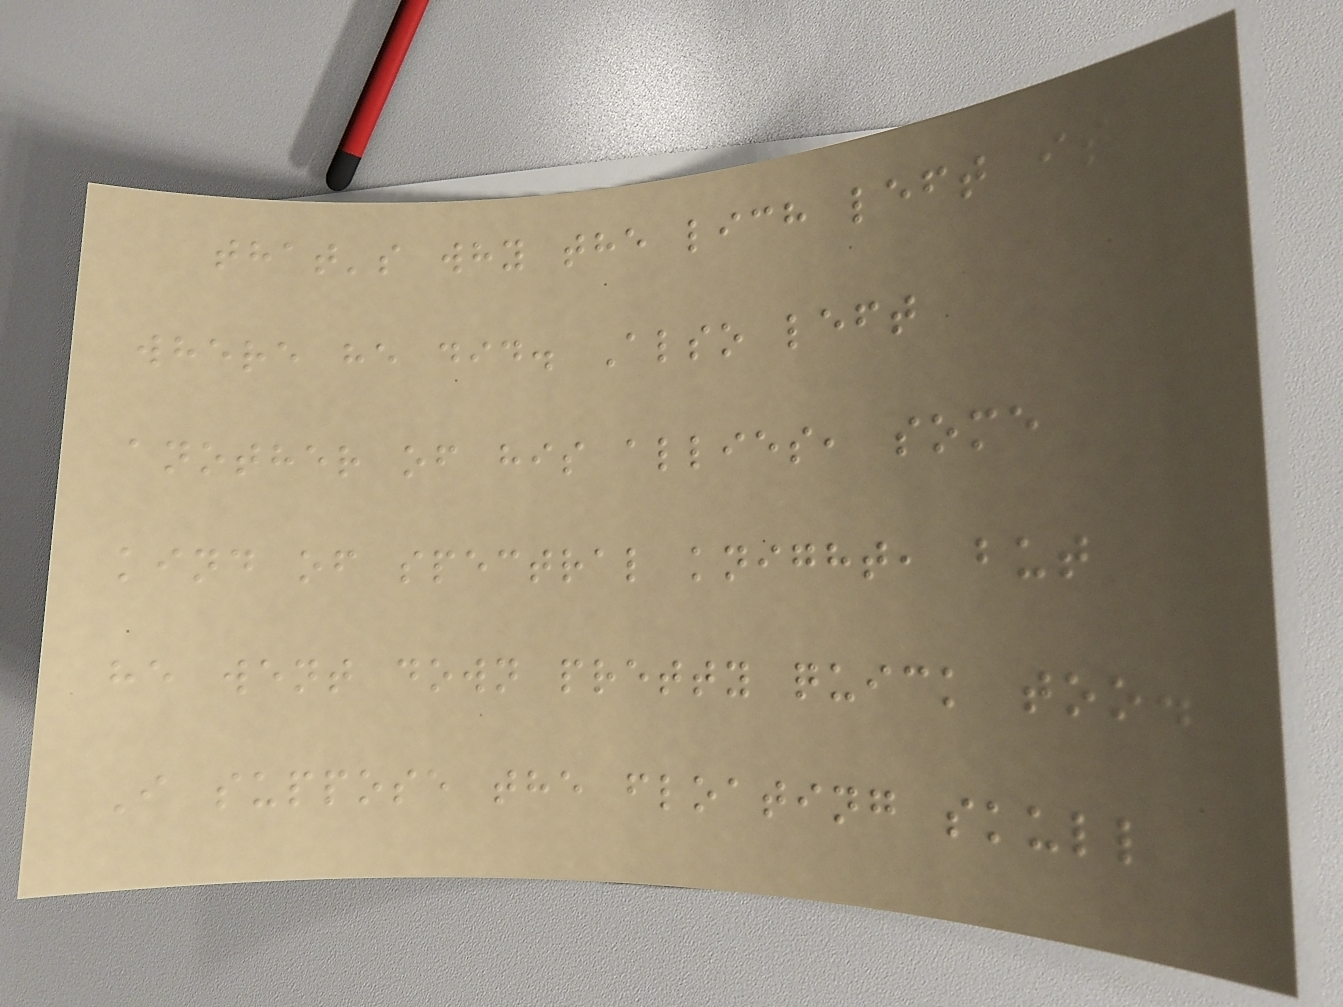that's why the lich left it
where he did. Also left
another of his allies, some
kind of spectral knight, but
he went down pretty quick too.
I suppose the floating skull
